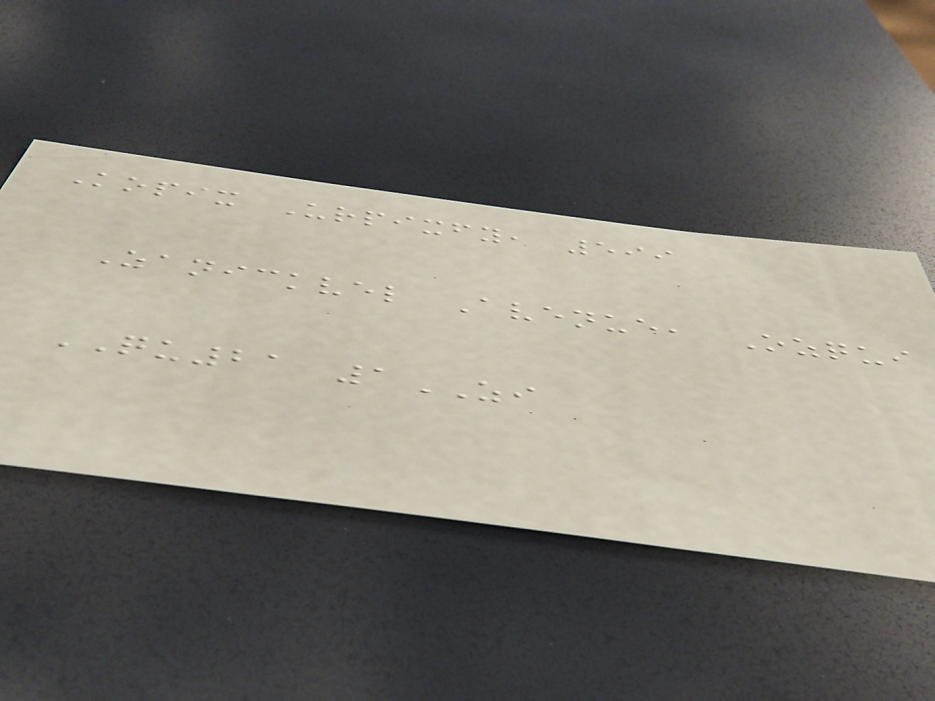Kopix Urpixfy, 599
Zanickvel Avenue, Ozqui
QU21 1ZI
